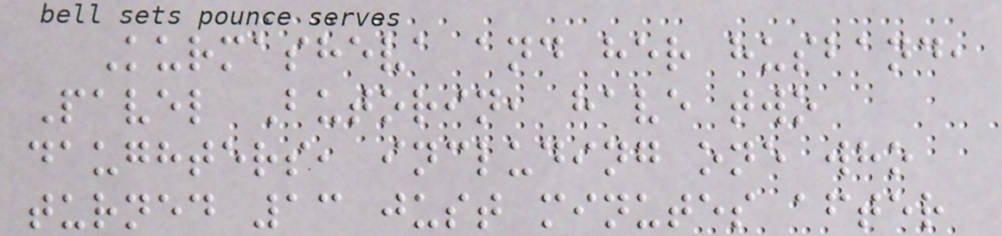Kurmasheva and her husband,
Pavel Butorin, have two
daughters, including one who
turned 13 just minutes after
